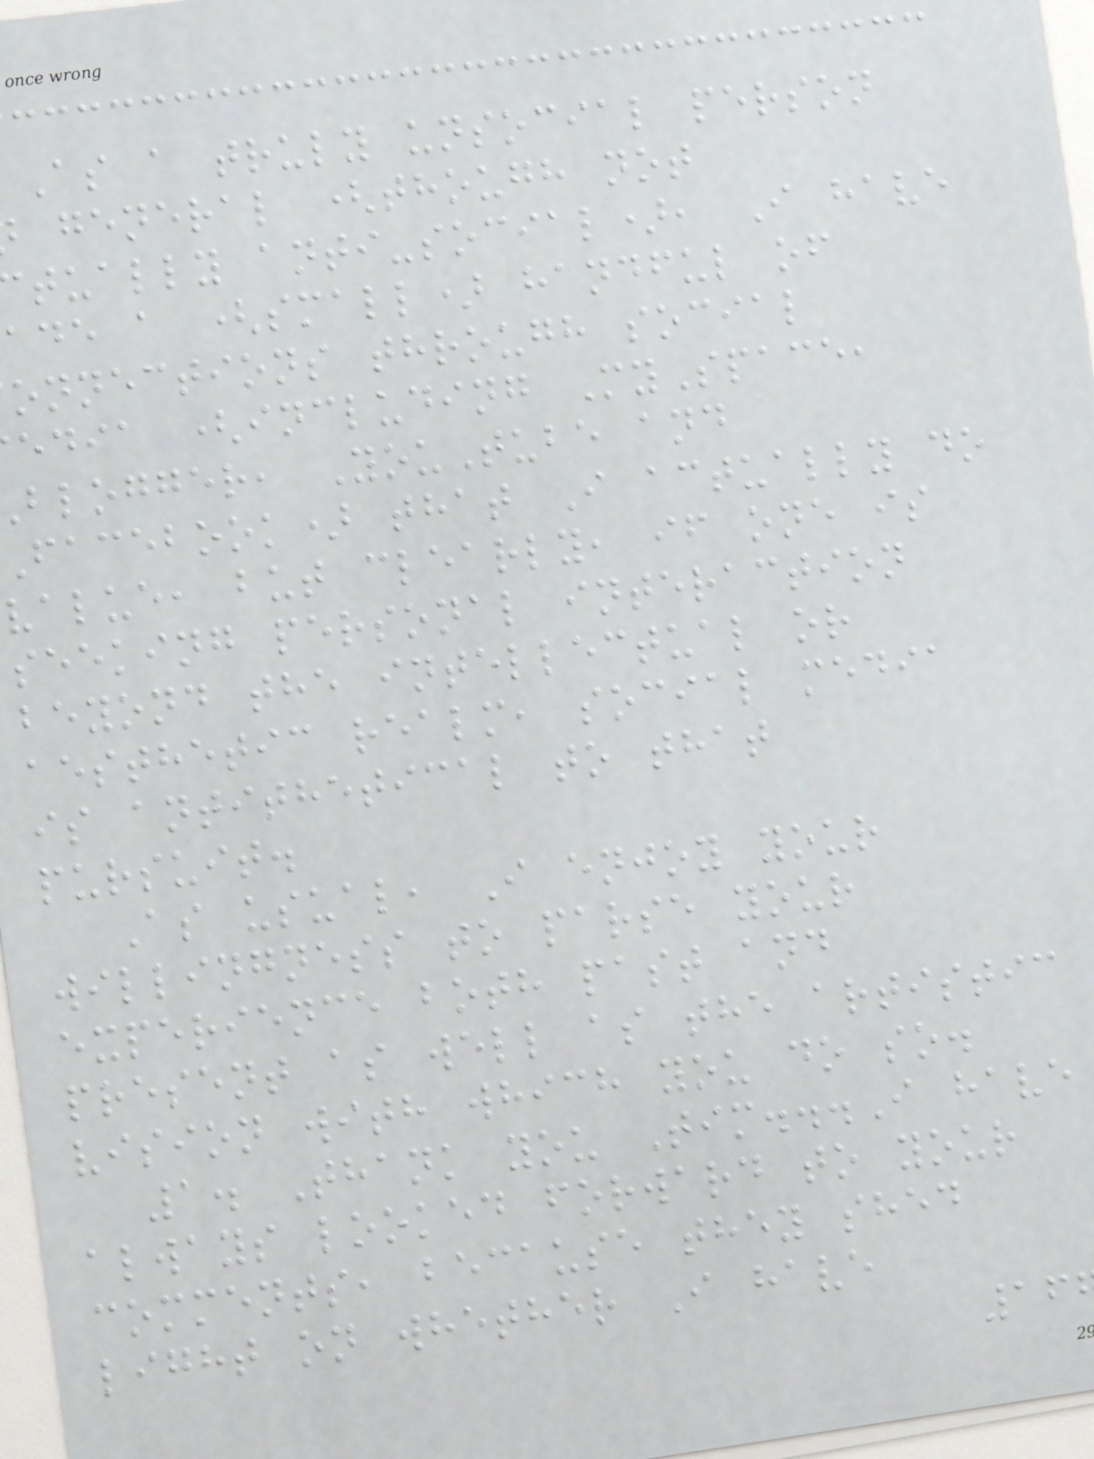As a truly unsocial person
general (though not
tually anti-social), I have
ade a (small) handful of
onnections through social
edia (including MySpace,
blogger, YouTube and
facebook) that I actually do
value, but clearly, if one is
seeking personal interaction
beyond the intellectual or
aesthetic realm, social media
is antithetical to that
pursuit.
As usual, I enjoy your
willingness to parse your
experience both past and
present as well as the artistic
vision with which you do so.
1. Thank you Tim...I have
always looked forward to your
comments, because they shed
light on whether I have
